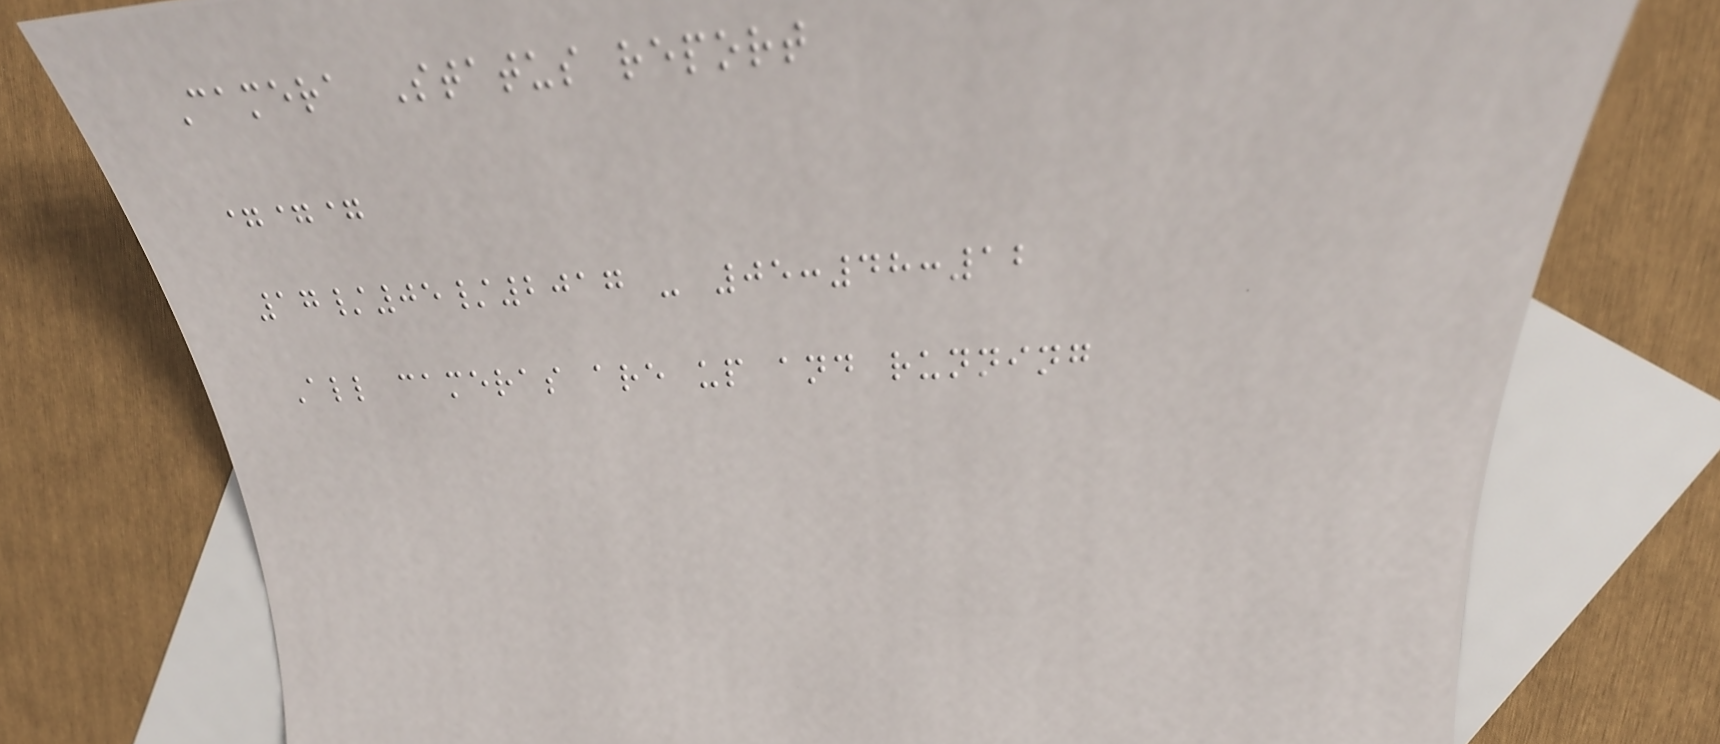Camera Status report
===
17/05/2017 - 05:48:12
All cameras are up and running
